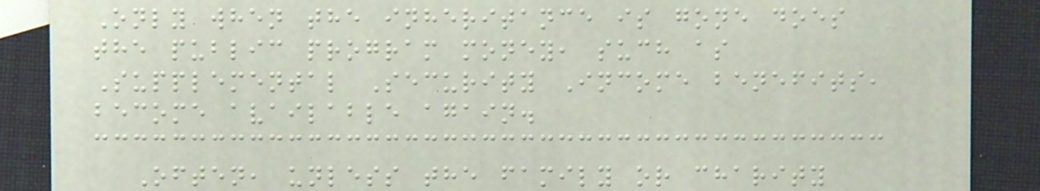Only when the inheritance is gone does
the public program money, such as
Supplemental Security Income benefits,
become available again.
Often, unless the family or charity
